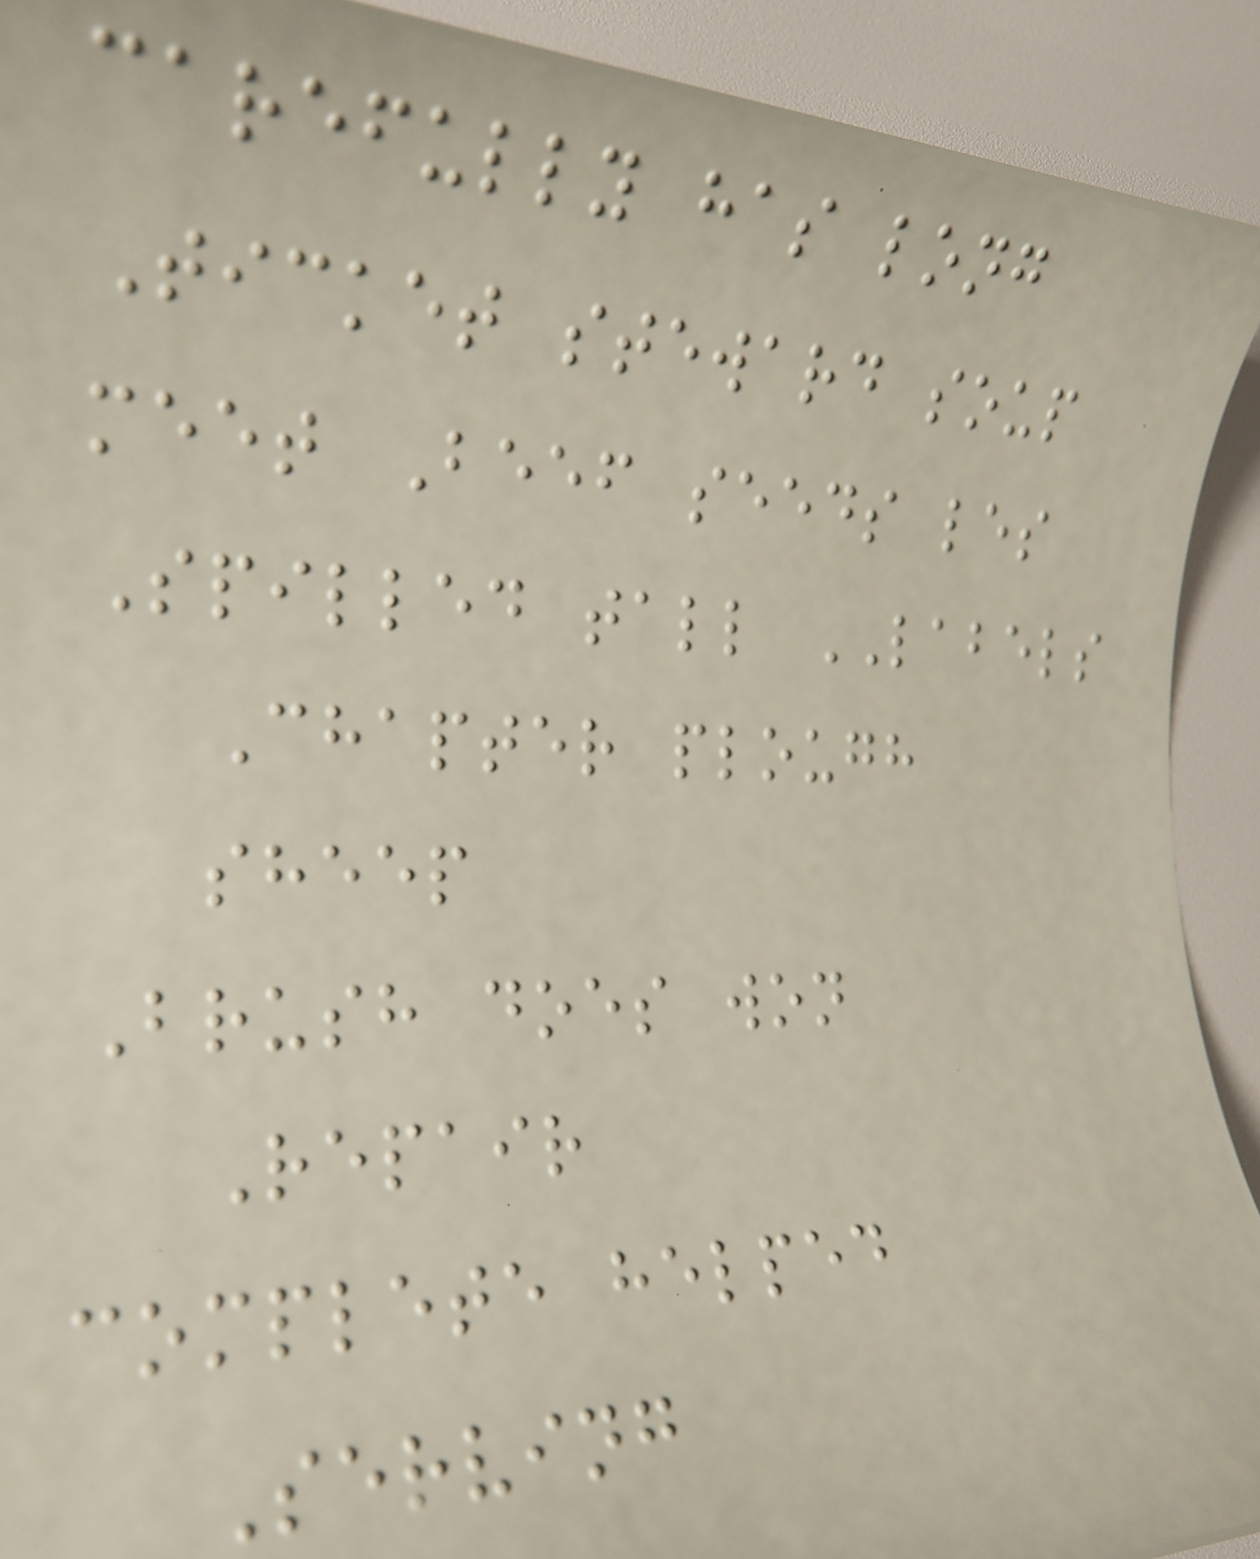carefully has long
Ticket steward soup
meet Beef seeds les
Spilled tall LABELS
Chapter plough
sheep
Brush does won
Repair
complete helped
Serving
